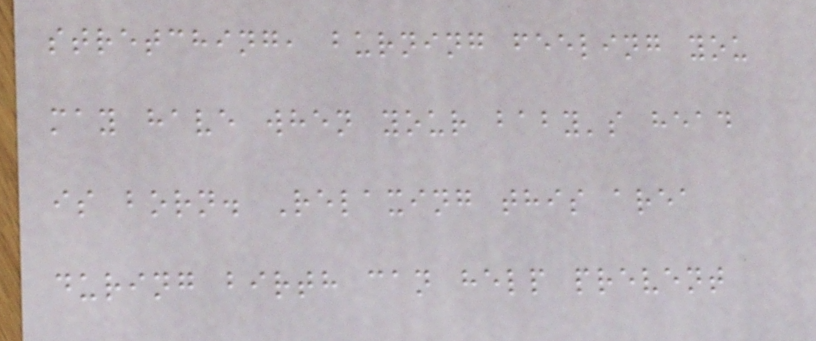stretching, burning feeling you
may have when your baby's head
is born. Relaxing this area
during birth can help prevent
